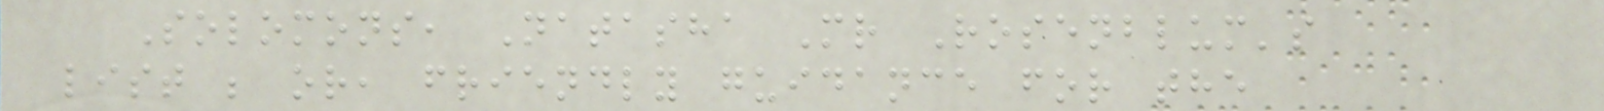Solomons, Natasha Mr Rosenblum's
list ; or, friendly guidance for the
